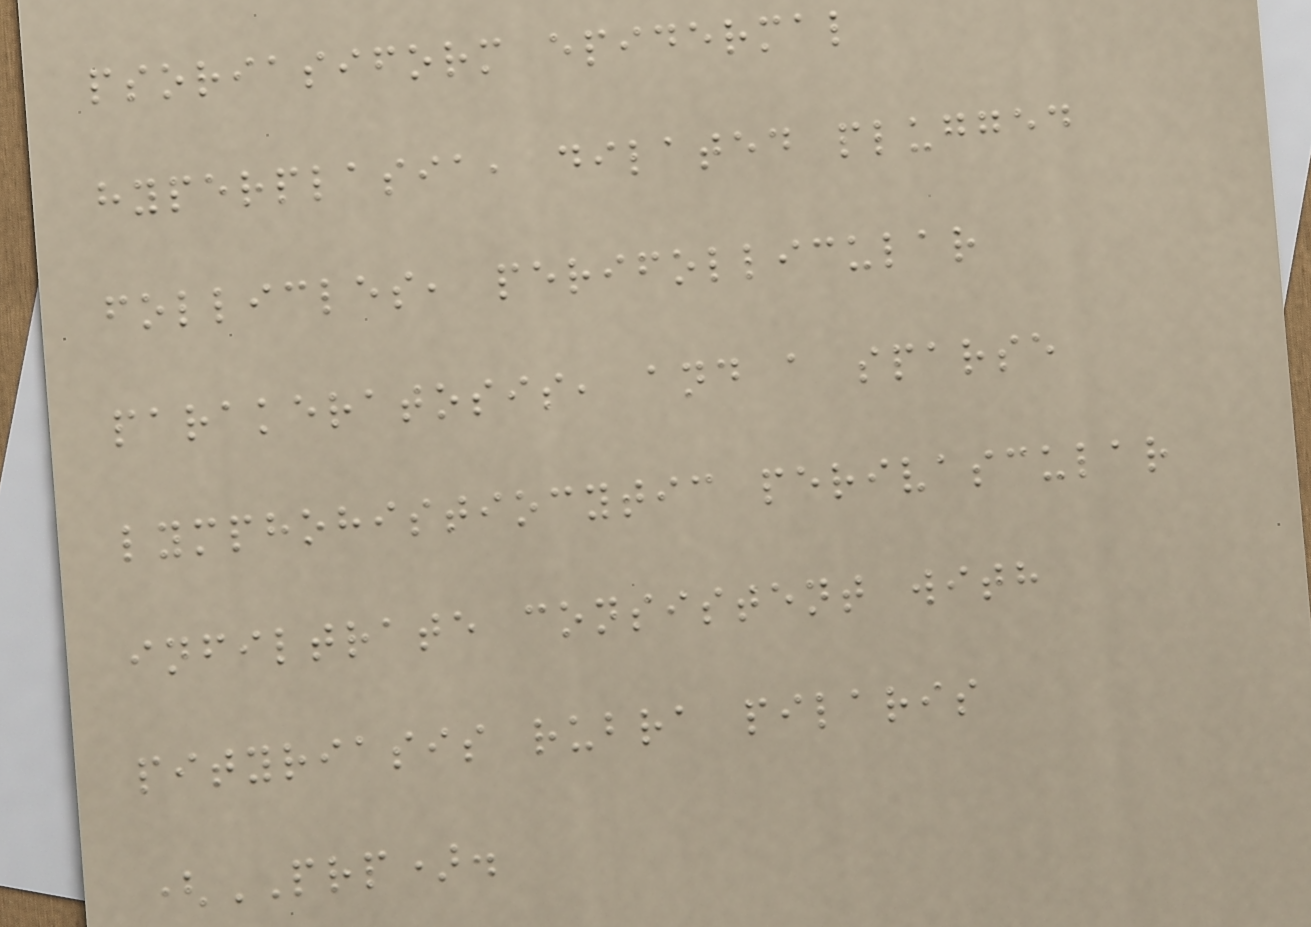psoriasiform epidermal
hyperplasia, dilated plugged
follicles, perifollicular
parakeratosis, and a sparse
lymphohistiocytic perivascular
infiltrate consistent with
pityriasis rubra pilaris
(PRP).
